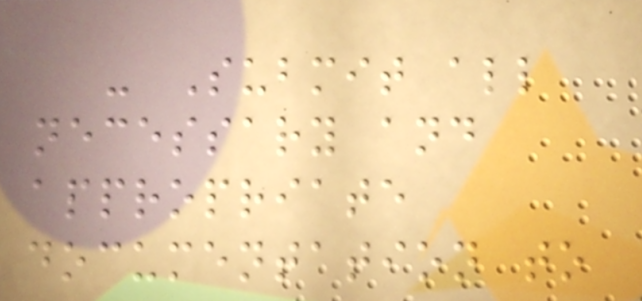- Submit all
necessary and
appropriate
documentation to
